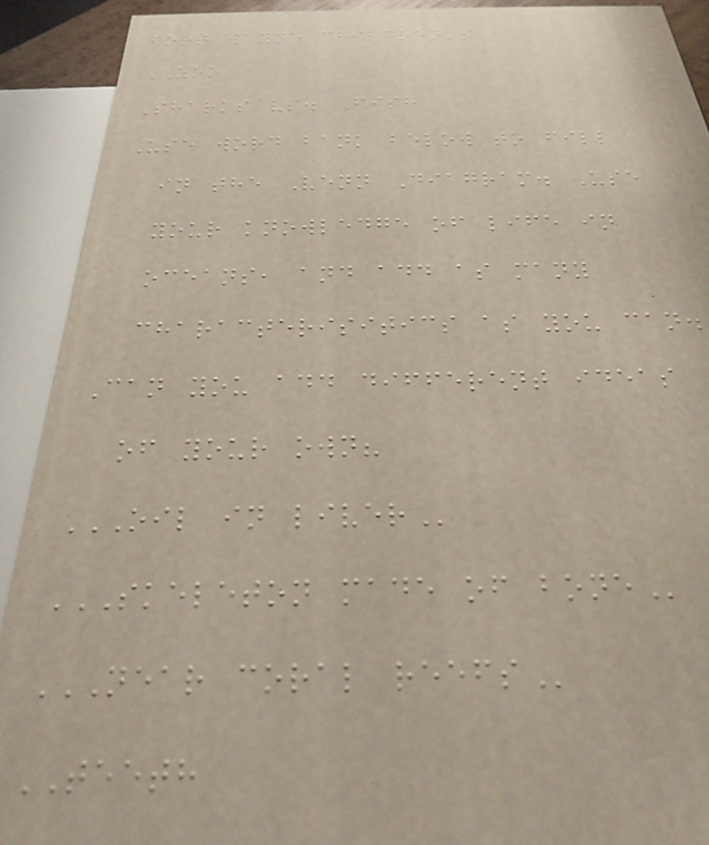fort wayne children's
ZOO
Sharks vs. Fish
Use word bank below to fill
in the Venn Diagram. Use
your knowledge of life in
oceans, and add as many
characterisitics as you can.
Can you add different ideas
of your own?
OIL IN LIVER
SKELETON MADE OF BONE
NEAR CORAL REEFS
TEETH
